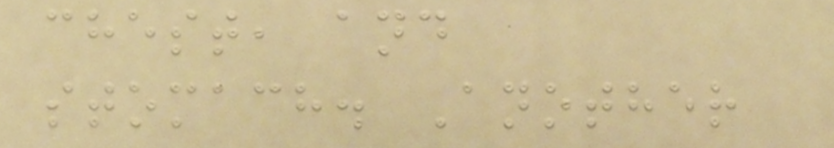chest, and
stomach. Another
